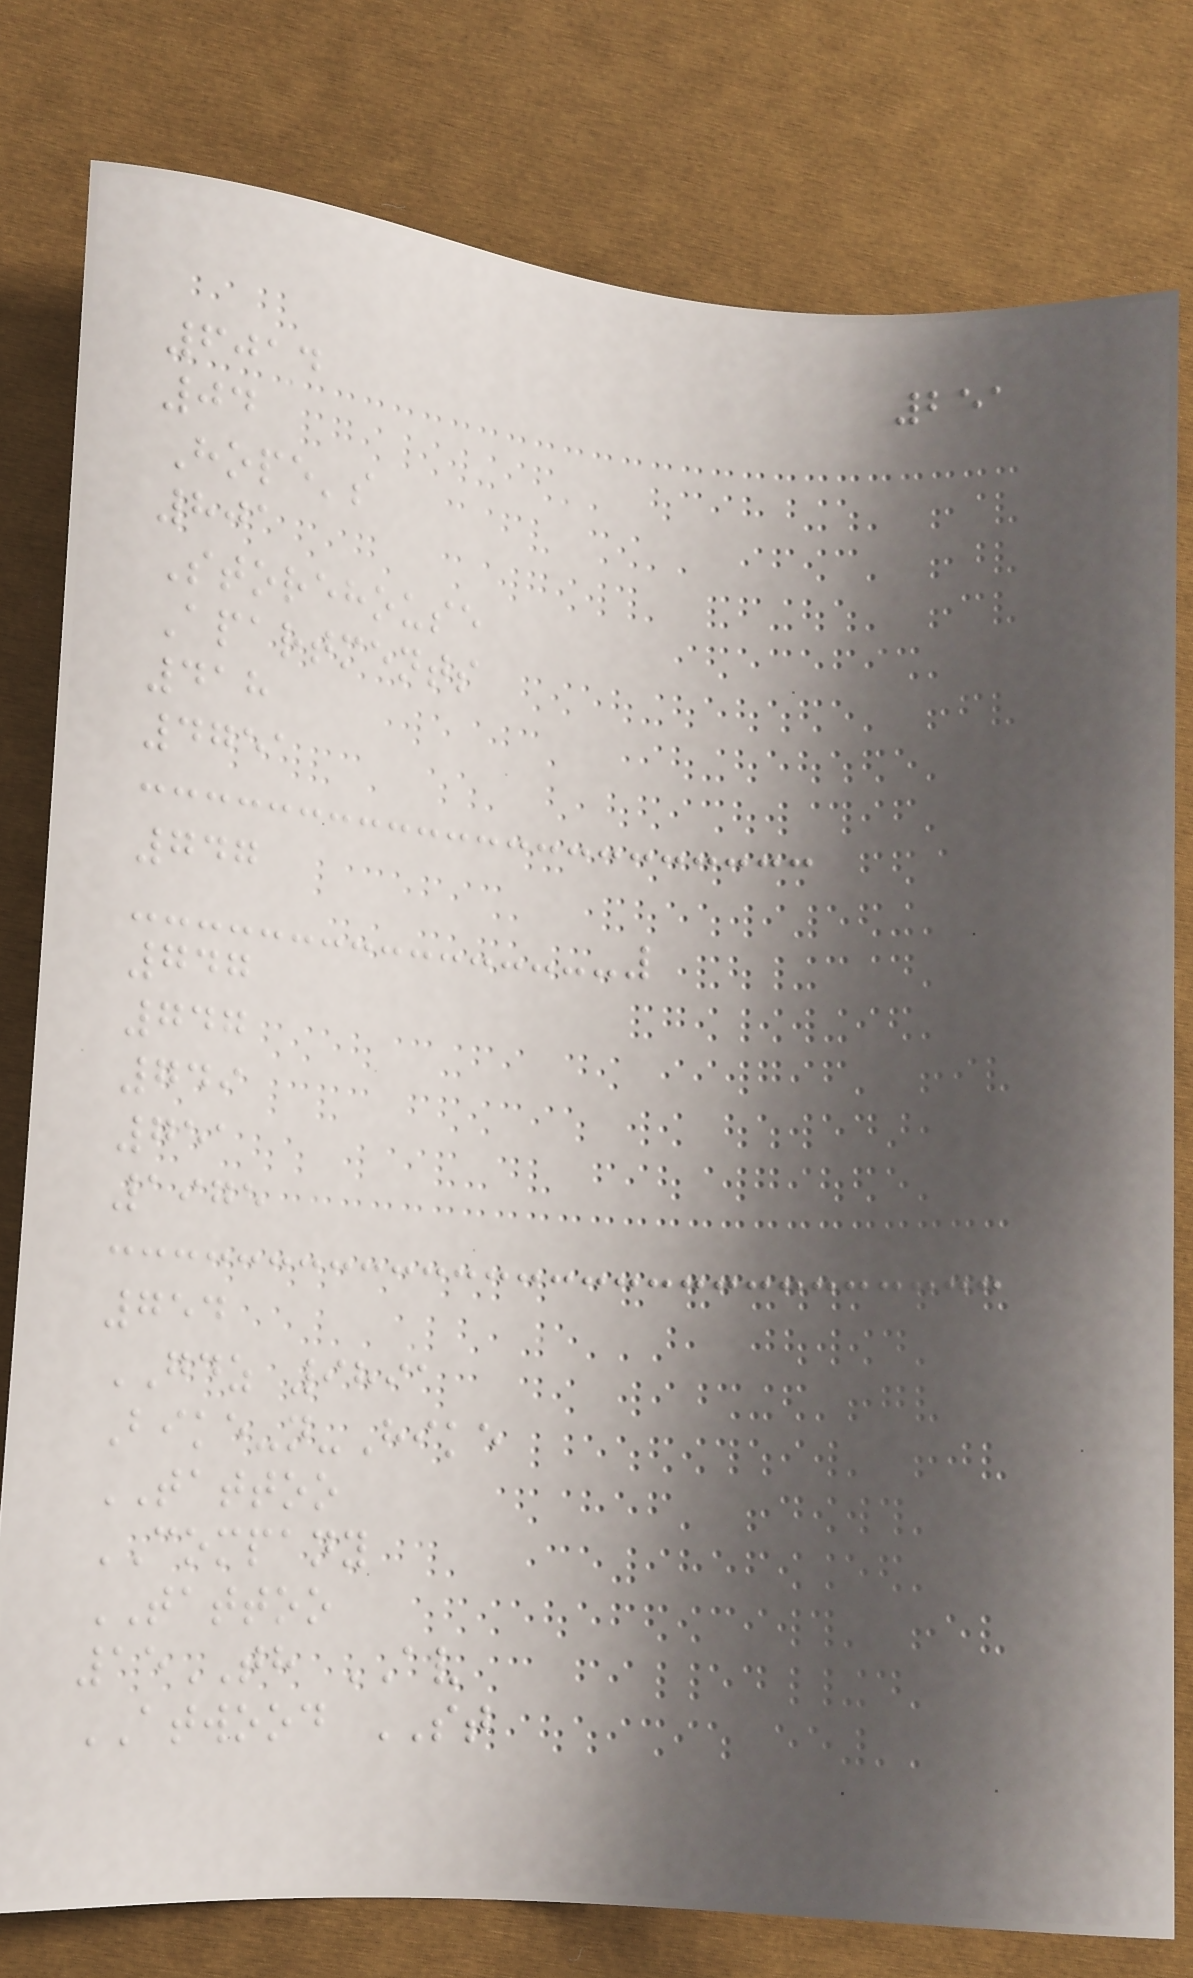251
6014
04
Hope's
801
Storehouse
Apartments
418
4751
747
747
747
749
751
1975
754
GDZ 9891
Bike-n-Hike
TATTOO
COMPANY
TATTOO
15TH AV
ATWOOD ST
